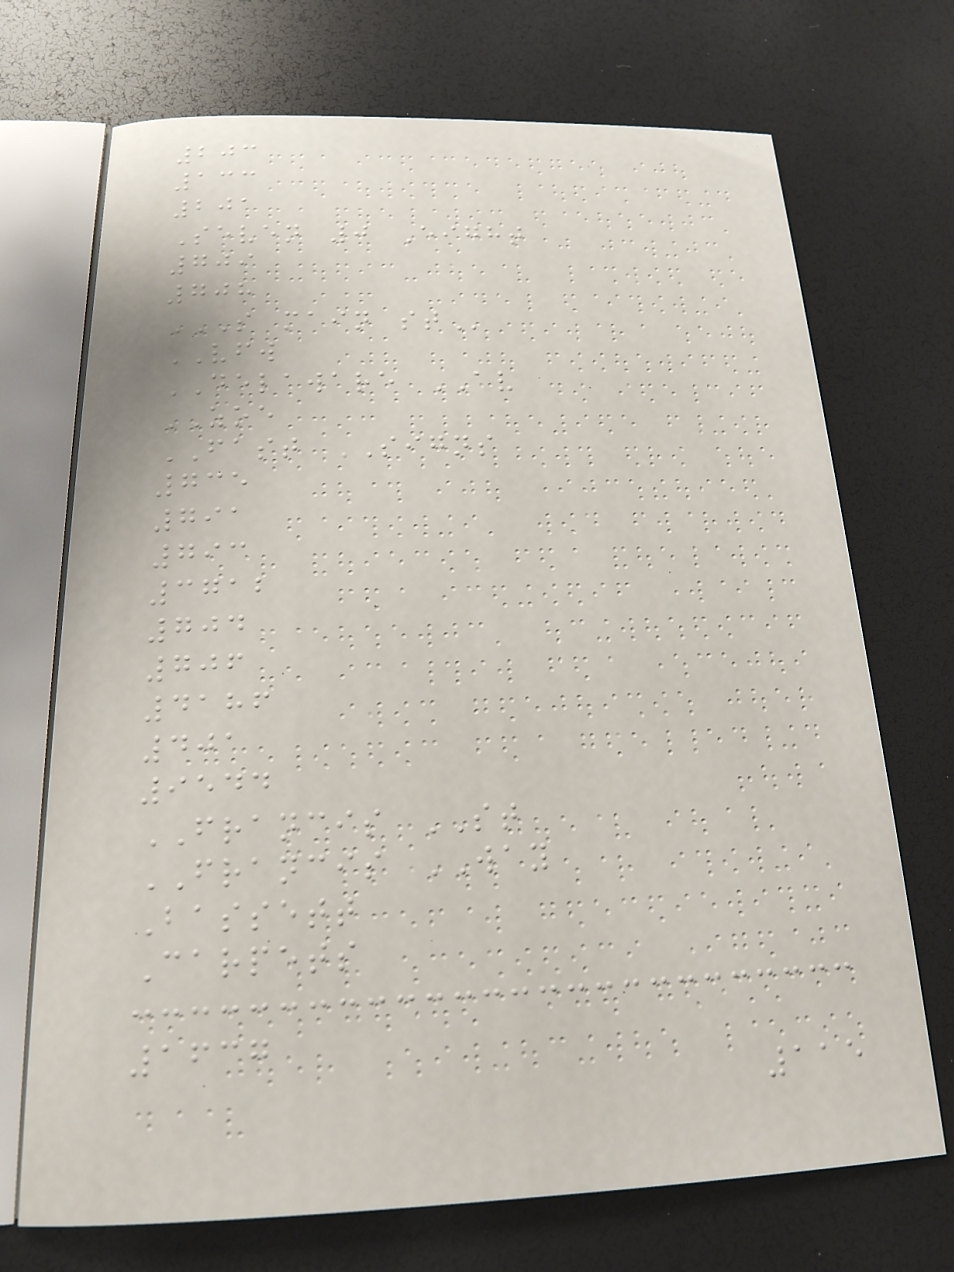203
133
201
Seven 0 Eight
709
708
S MAIN ST
VFW
DELAWARE AV
ZOE
FAST SIGNS
735
791
793
3712
704
706
4186
401
9544
FRANCIS ST
FRANCIS WAY
Bassett
Carpets
1637
115
